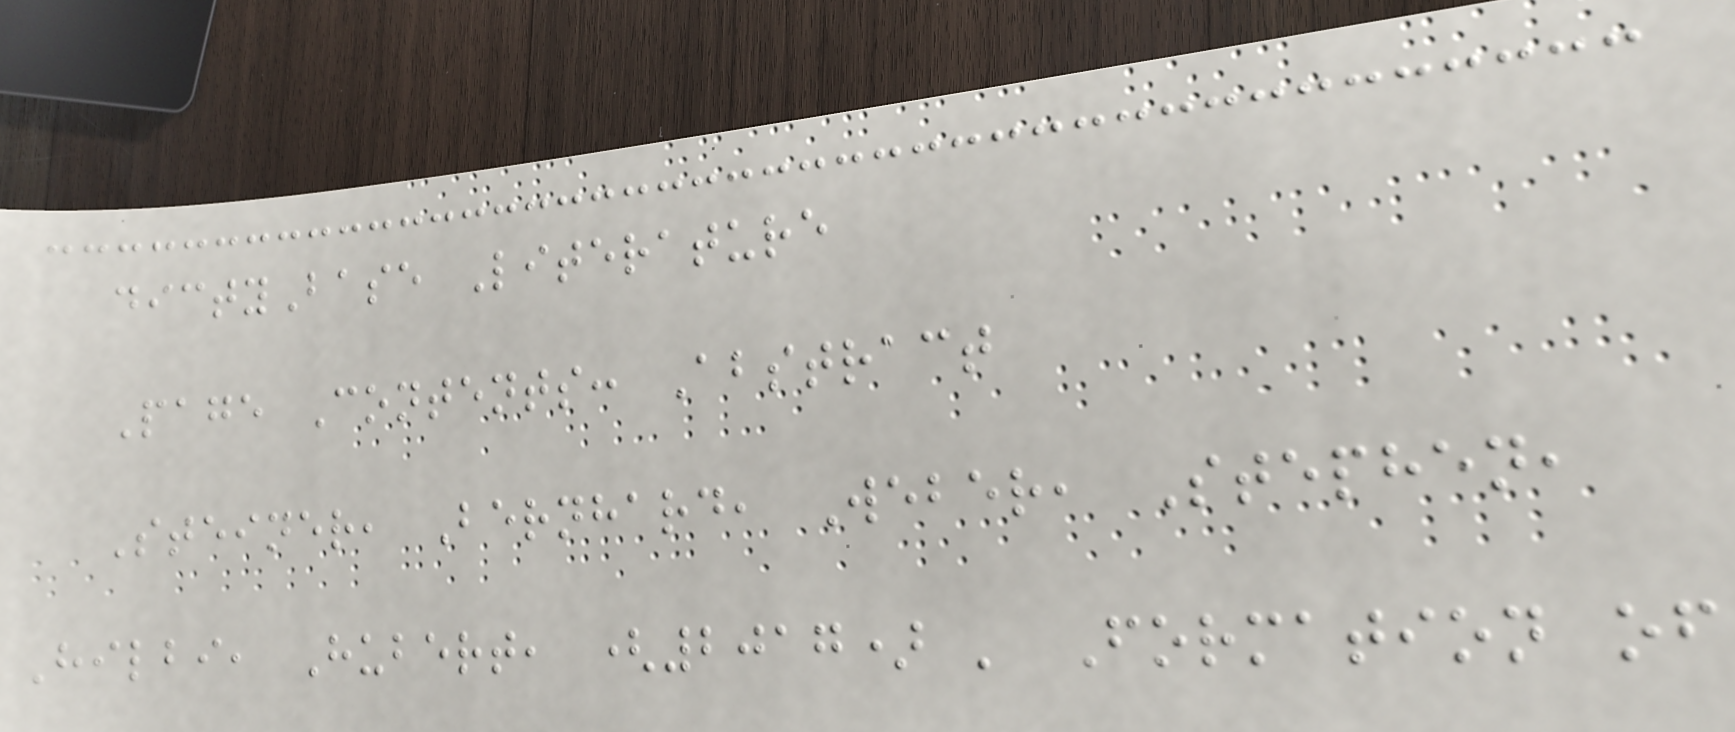dictyBase Literature
Page Contents: Abstract
Steiner, Bernhard, Weber, Stephen,
Hilbi, Hubert, (2017) ' Formation of
